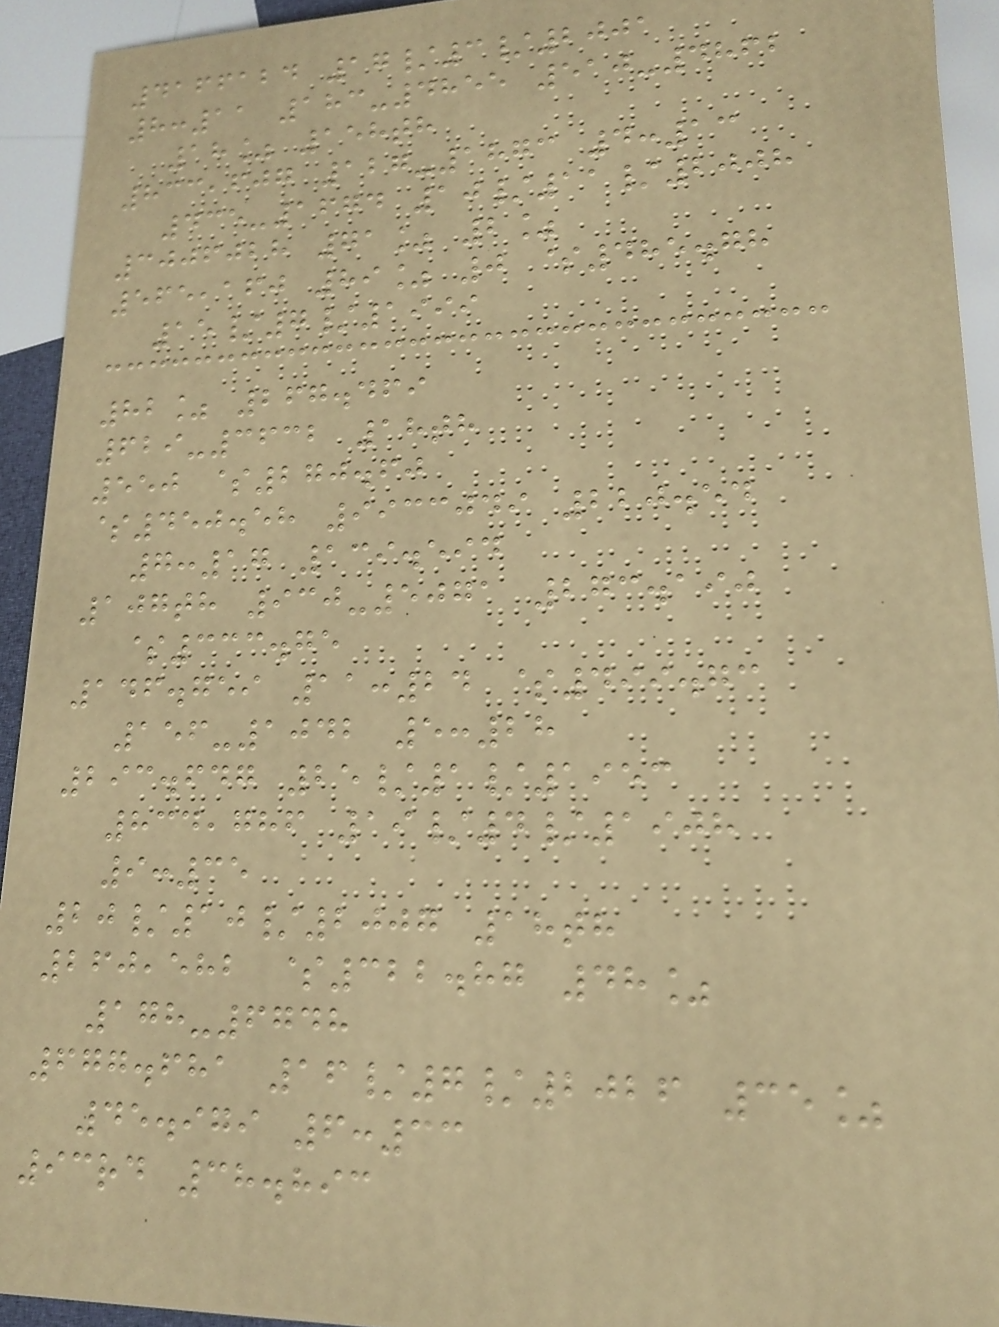4166124 17/3/2001
8:11 183-4855 510-4862
18% 158th
833,607 127-1873 4:13
435-1674 10/11/2008
3006028 71% 2%
565,160 89% 0 $485.78
15/7/1999
82% 267.469
629-3632 18th
550 $270.60
$450.58 9933049 220.54
7:17 139.594
107th 930-5071 273.190
$333.75
146.759 11:24 $499.73
156-1042 5:28
293.647 25/1/1953
834,786 19/4/1908
9:35
20/10/2007 18th
260,582 $322.87 48%
178-6748
677.681 16/7/2026 35%
45.979 6:33
93rd 38.893
